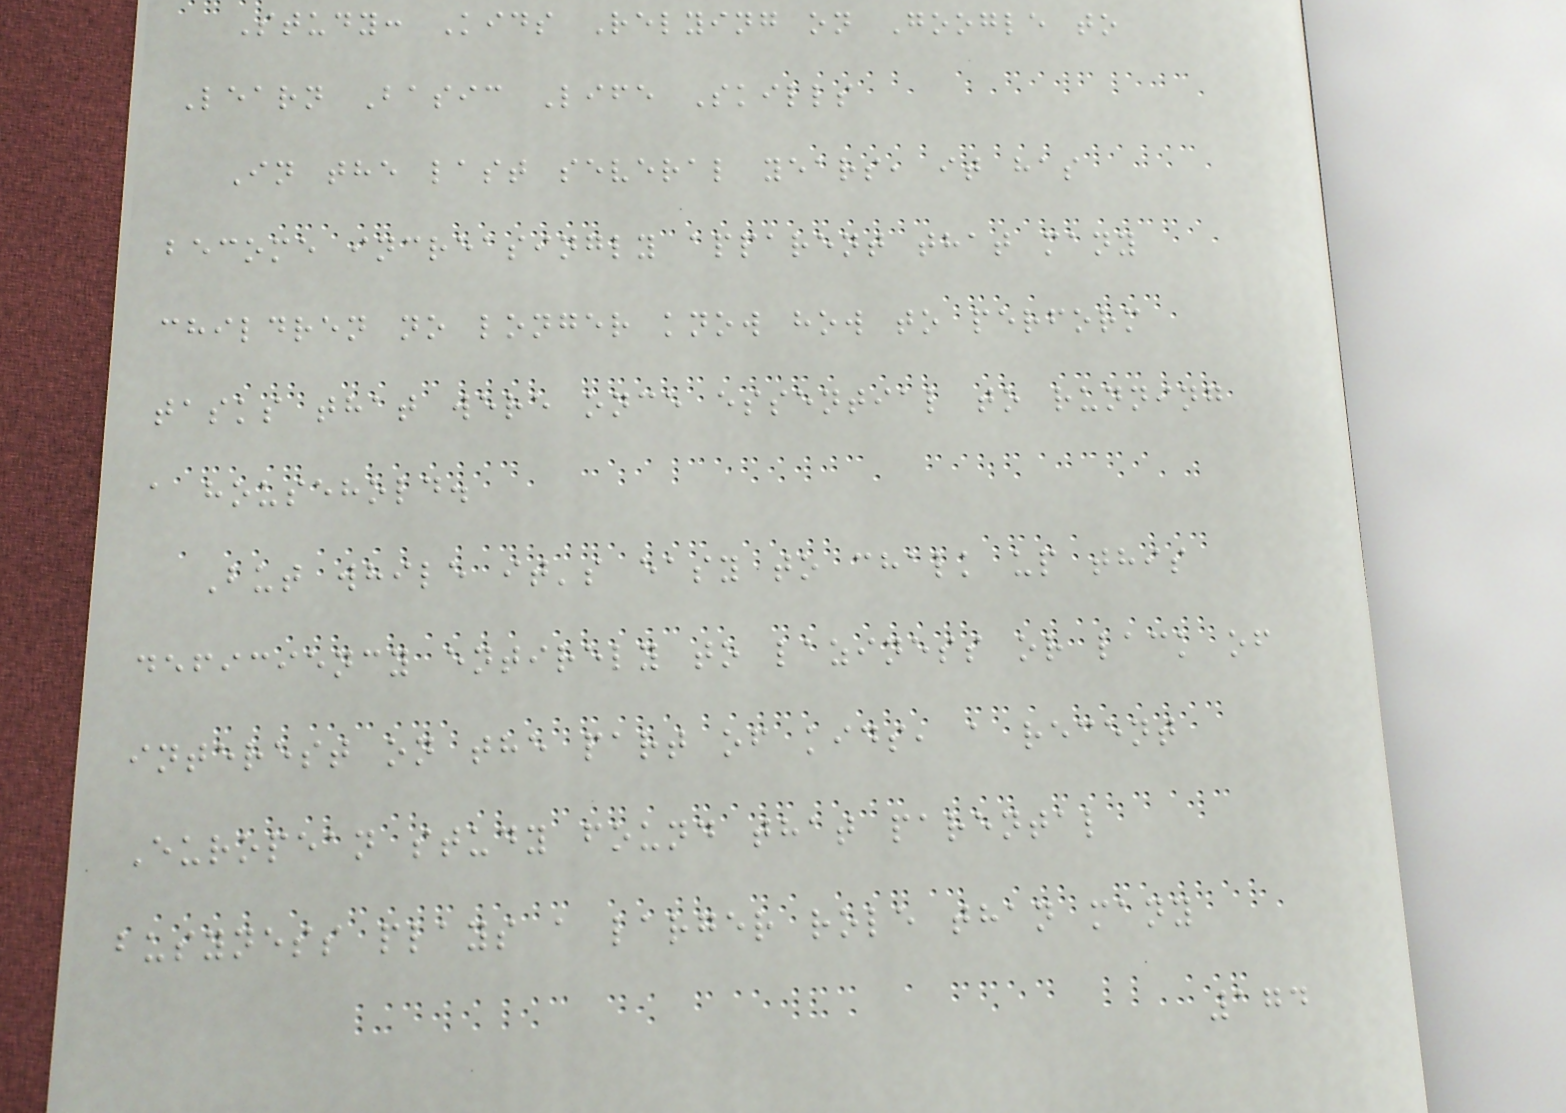Study: Kids Relying on Google to
Learn Basic Life Skills
In the last several years, it has
become increasingly apparent that many
children no longer know how to perform
tasks that were once essential to running
a household.
But while it's easy to chalk up this
deficiency entirely to laziness or lack of
interest on the part of kids, a recent
European study found that parental
busyness plays a larger role than many
174
